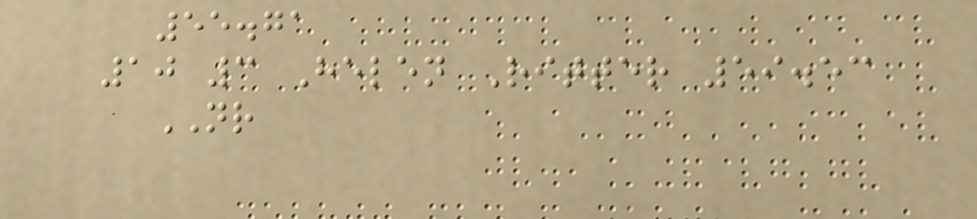55.71
10 3 Helen Ritter 59.53
NR
